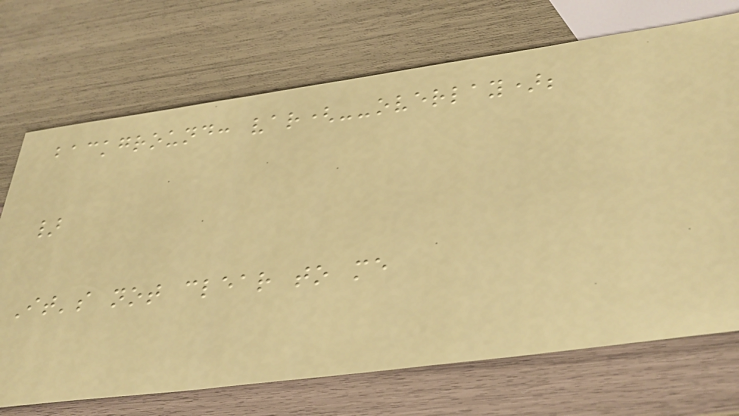background: var(--overlay);
}
It's not clear to me
